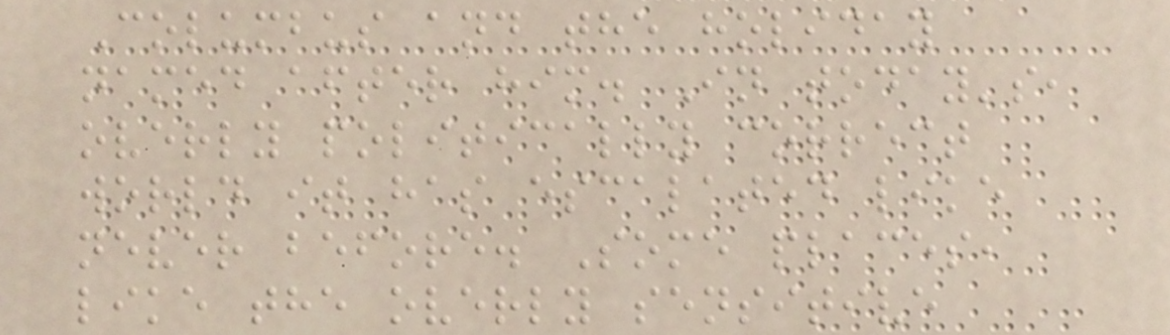Columbus and the holiday
named after him. In today's,
overly politically correct
world it has escalated like
never before. Some places,
like the overly sensitive
